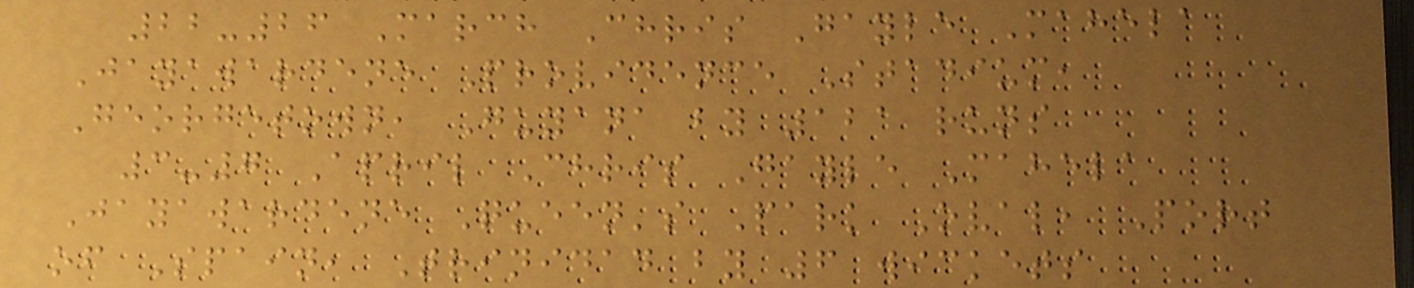22-26 March Chris Gayle Mahela
Jayawardene Providence Stadium,
Georgetown, Guyana by 121 runs
3-7 April Chris Gayle Mahela
Jayawardene Queen's Park Oval, Port
of Spain, Trinidad by 6 wickets
